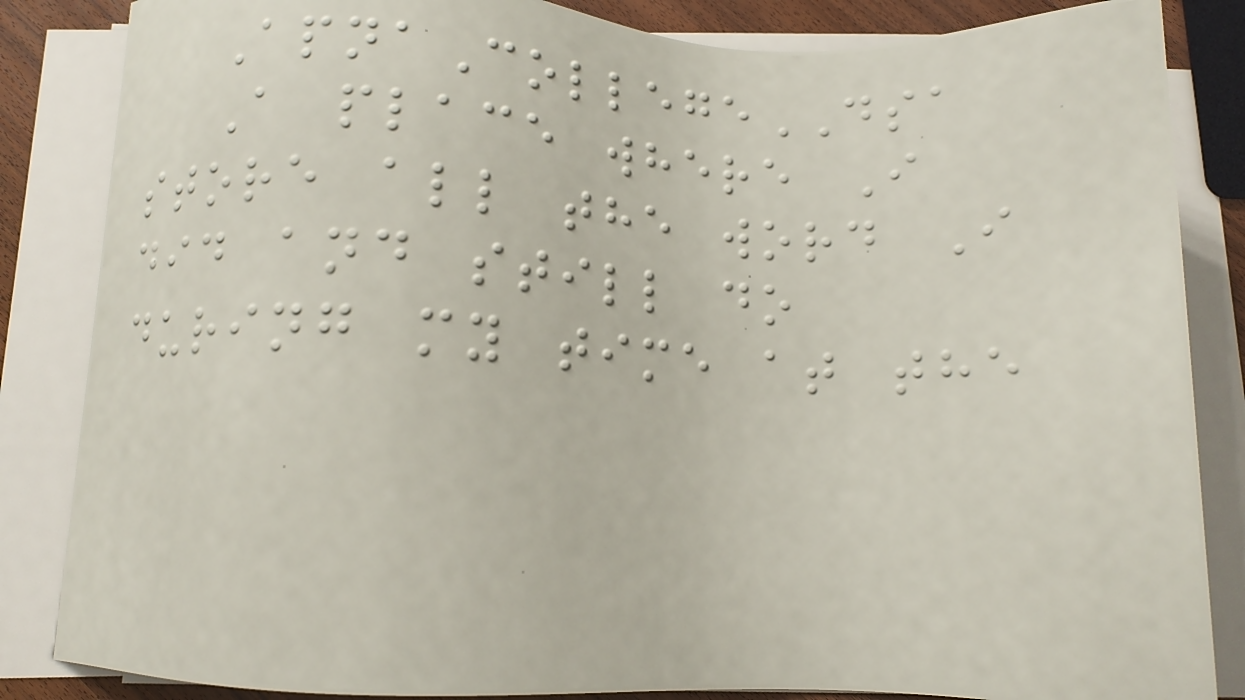ApnaCollegeDSA
A place where I
store all the word I
did and still do
during my time at the
